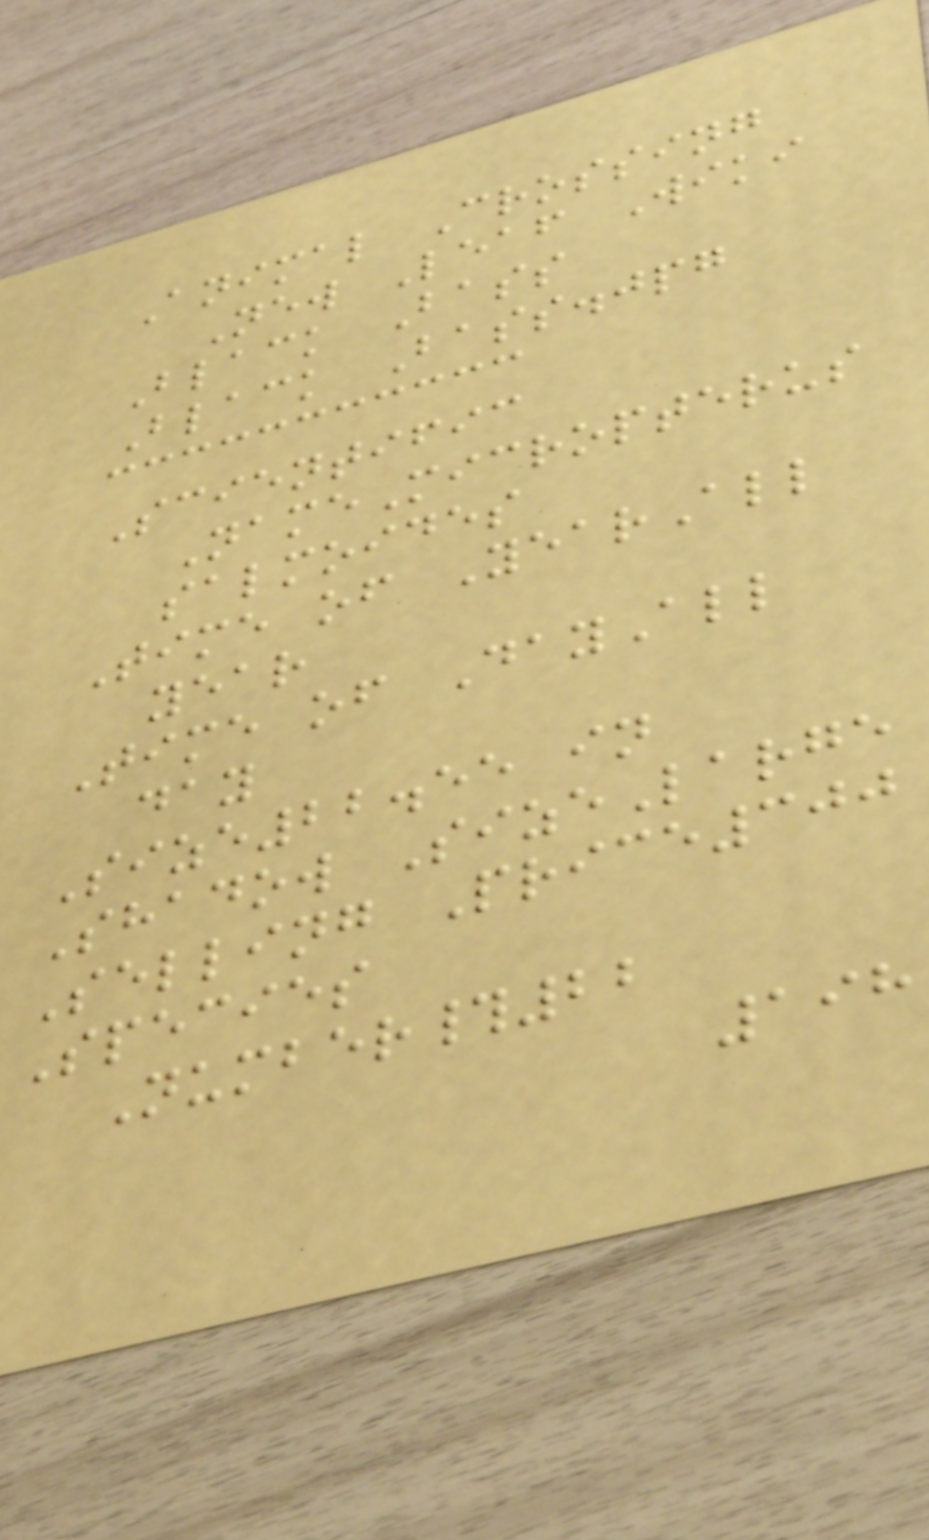Animal Crossing
New Leaf Wiki
Black Bass
Black Bass.jpg
Scientific
NameMicropterus
salmoides
Time of YearAll
year
Time of DayAll
day
Size22.55 in
Shadow SizeLarge
Selling Price300
Species
Number#22
198
